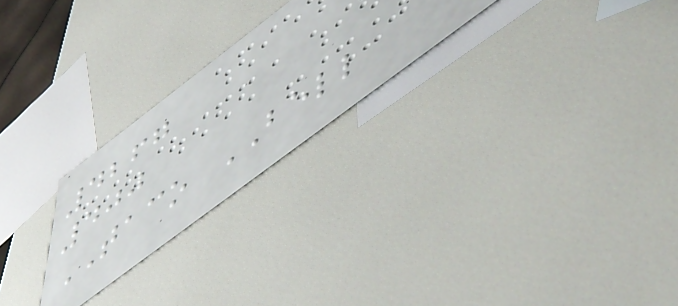4267
400
TACO BELL
